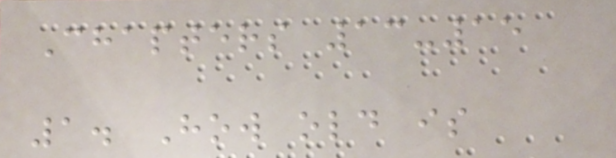Chapters 13-15
1. How old is
